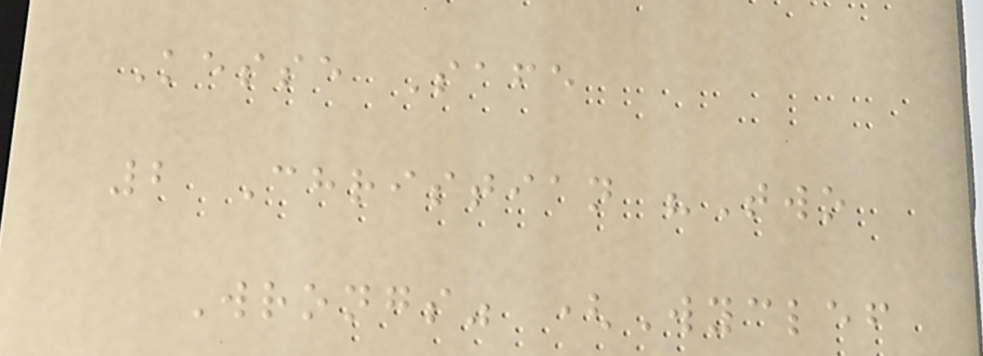Kesse Safe
2 Christian "Two
Wrongs" (Wyclef
